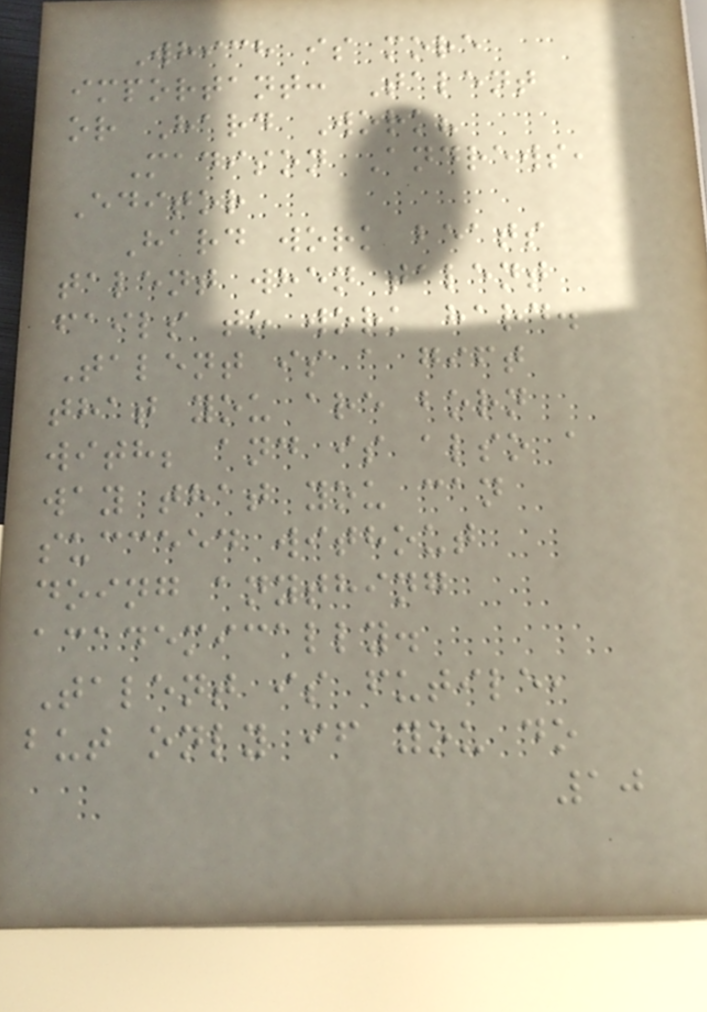Which is more
important: Talent
or Hard Work?
Madison Andrews,
Editor
Hard work beats
talent when talent
fails to work hard.
Talent is a gift
that you are born
with; and is also a
way that you can
succeed without
doing anything
academically.
Talent is futile,
but only if you do
10
